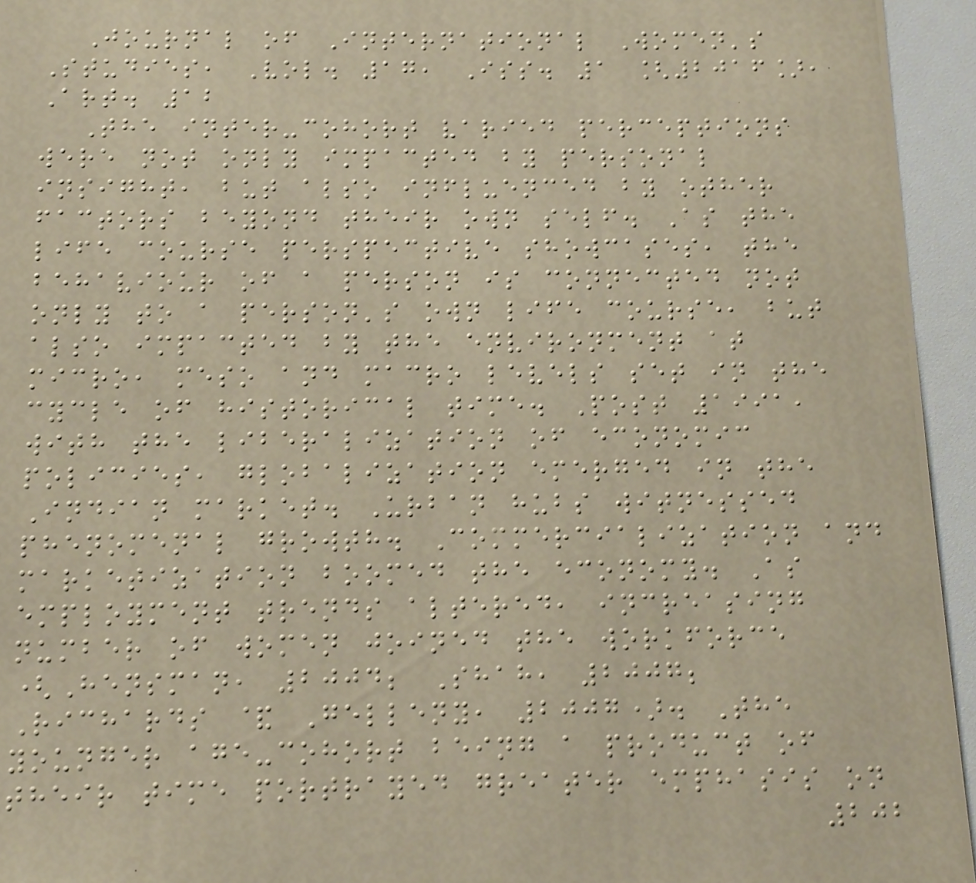Journal of International Women's
Studies, Vol. 17, Iss. 1 [2016],
Art. 12
The inter-cohort varied perceptions
were not only impacted by personal
insight, but also influenced by other
factors beyond their own self. As the
life course perspective showcases, the
behaviour of a person is connected not
only to a person's own life course, but
also impacted by the environment at
micro, meso and macro levels set in the
cycle of historical time. Post 1991,
with the liberalization of economic
policies, globalization emerged in the
Indian market. Urban hubs witnessed
phenomenal growth. Commercialization and
marketization boomed the economy. As
employment trends altered, increasing
number of women joined the workforce
(Hensman, 2004; Shah, 2007;
Richards & Gelleny, 2007). The
younger age-cohort being a product of
their time portrayed greater emphasis on
202
